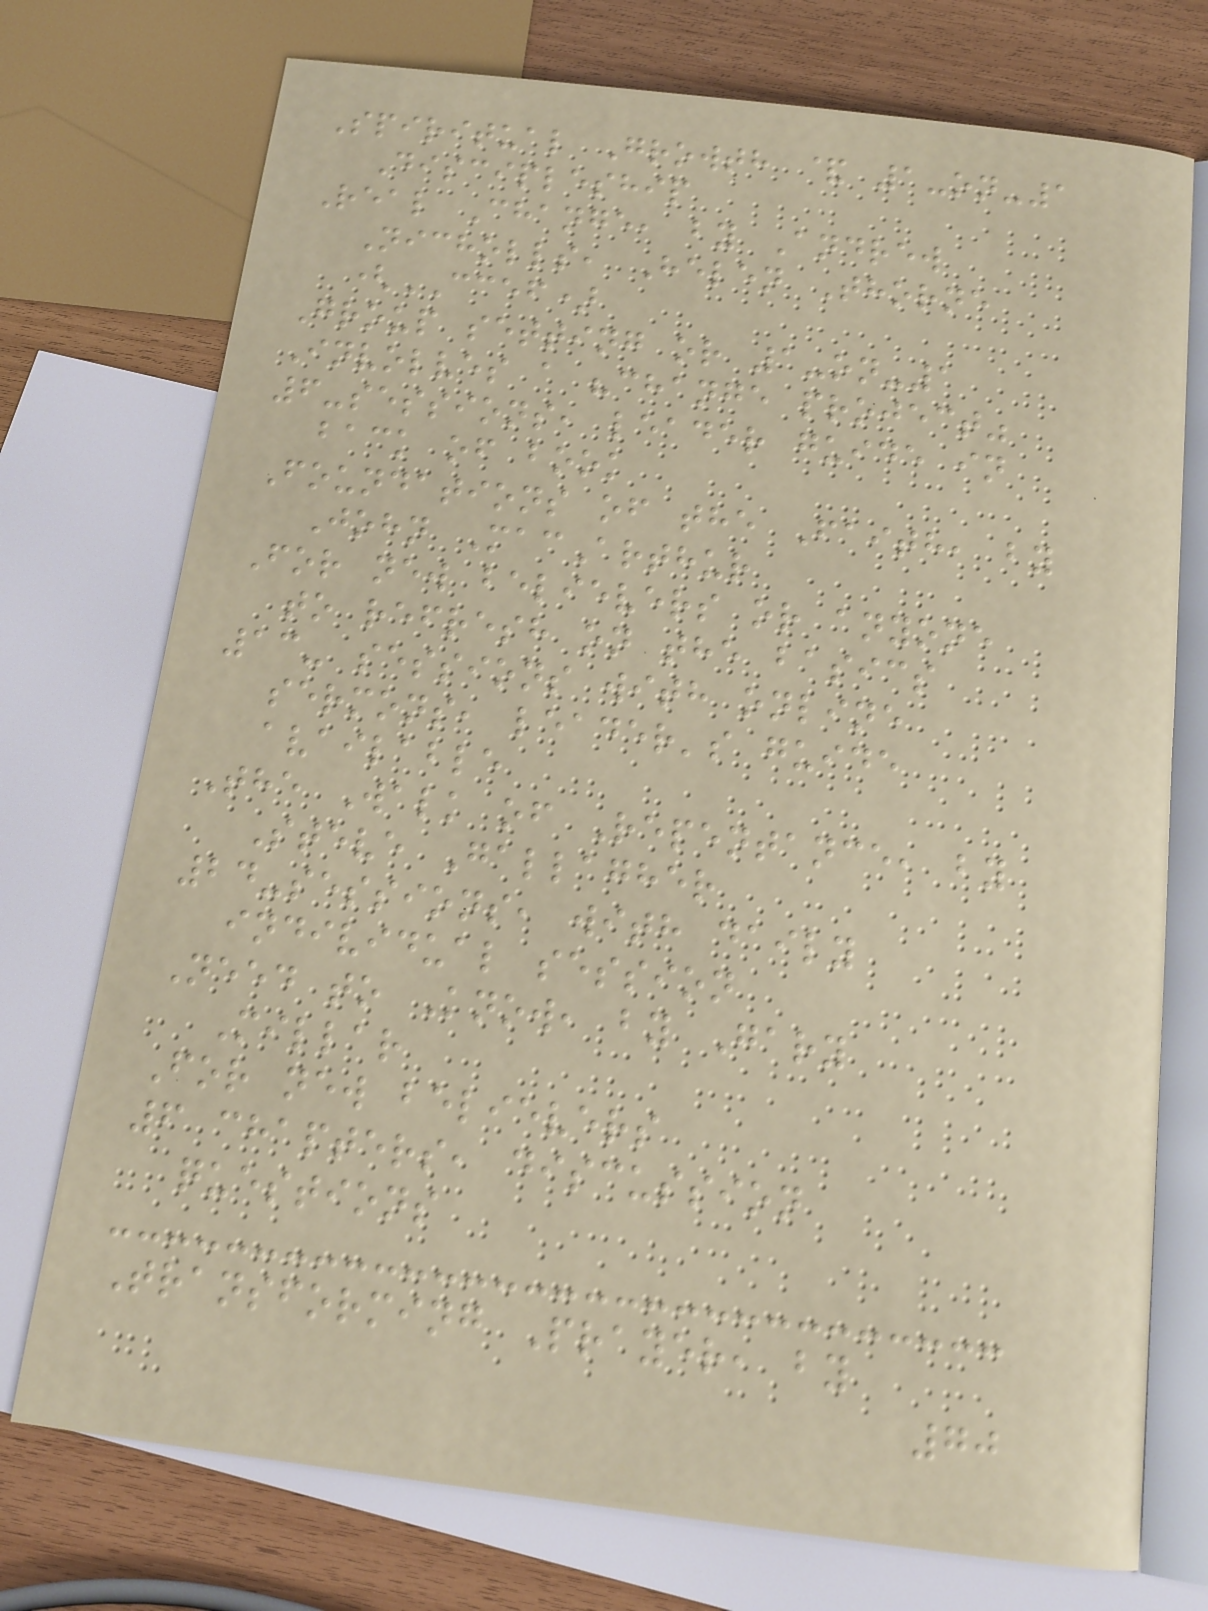Spiritual Growth & 1-on-1
Discipleship
Real Change, by Andrew
Nicholls, Helen Thorne
(CCEF)
Group setting or 1-on-1
Involves a "change project"
6-sessions, leader guide in
back of book
Foundations of the Faith, by
John MacArthur
For new believers or anyone
to refresh on the basics
13- sessions with online
sermons, leader's guide
available
The Walk of Repentance, by
Steve Gallagher
24-sessions, with daily
individual session
Need to Know, by Gary
Millar
For new believers
6 chapters, discussion
questions
Transforming Prayer, by
70
